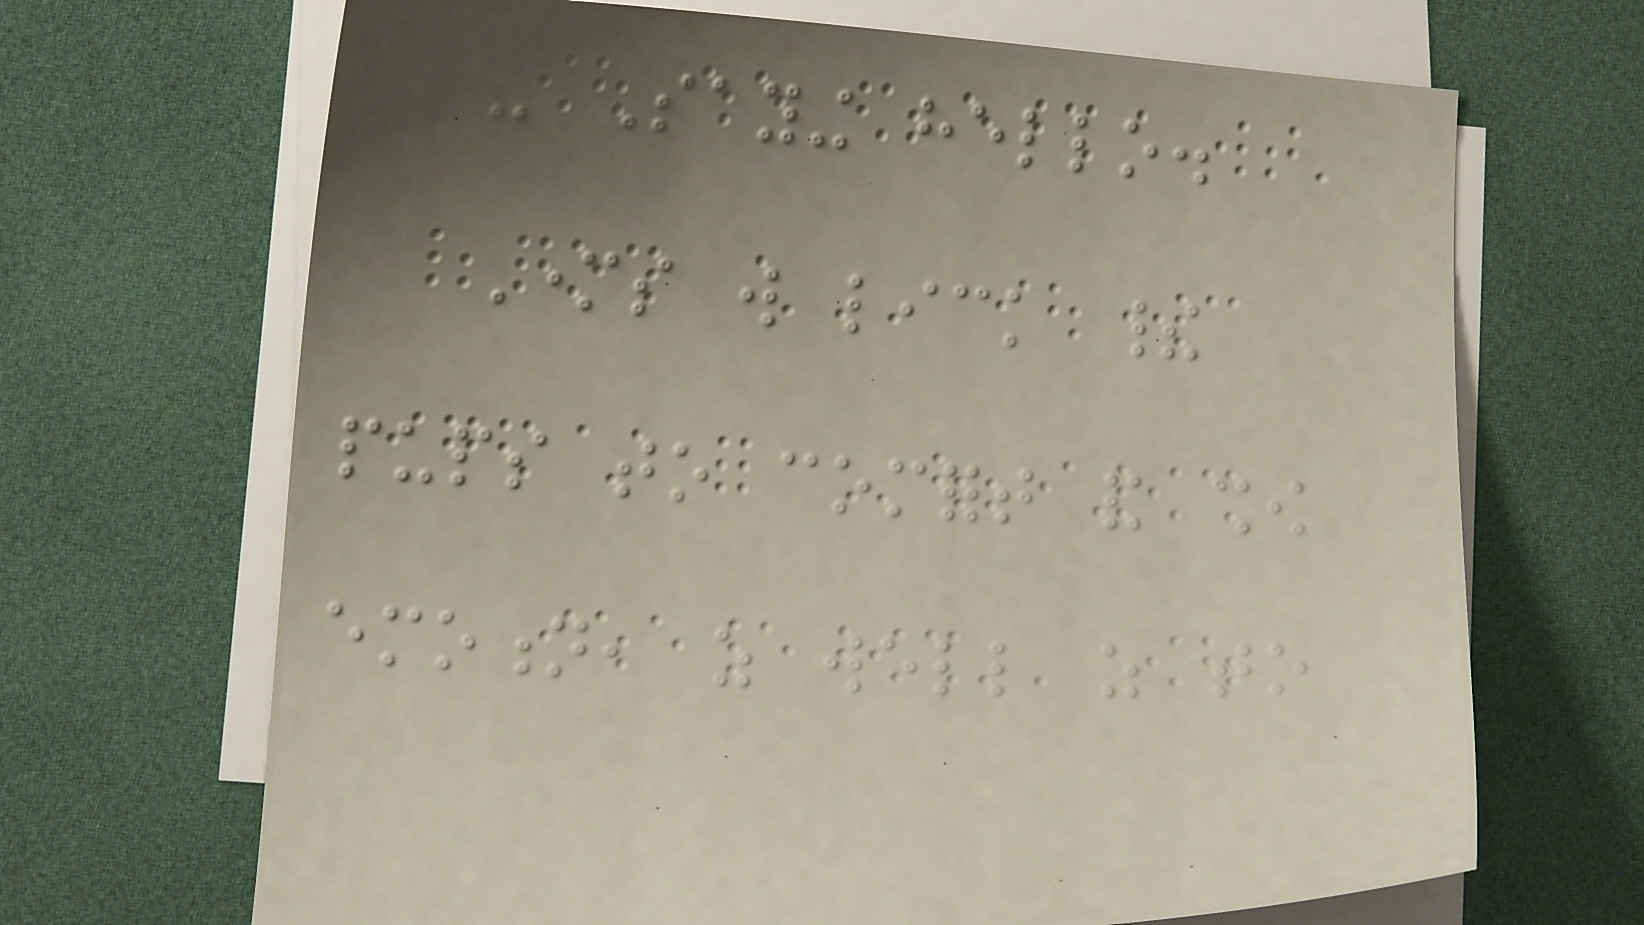- Saying hello.
Mothers will lick their
pups to comfort and show
emotion, as well as to
